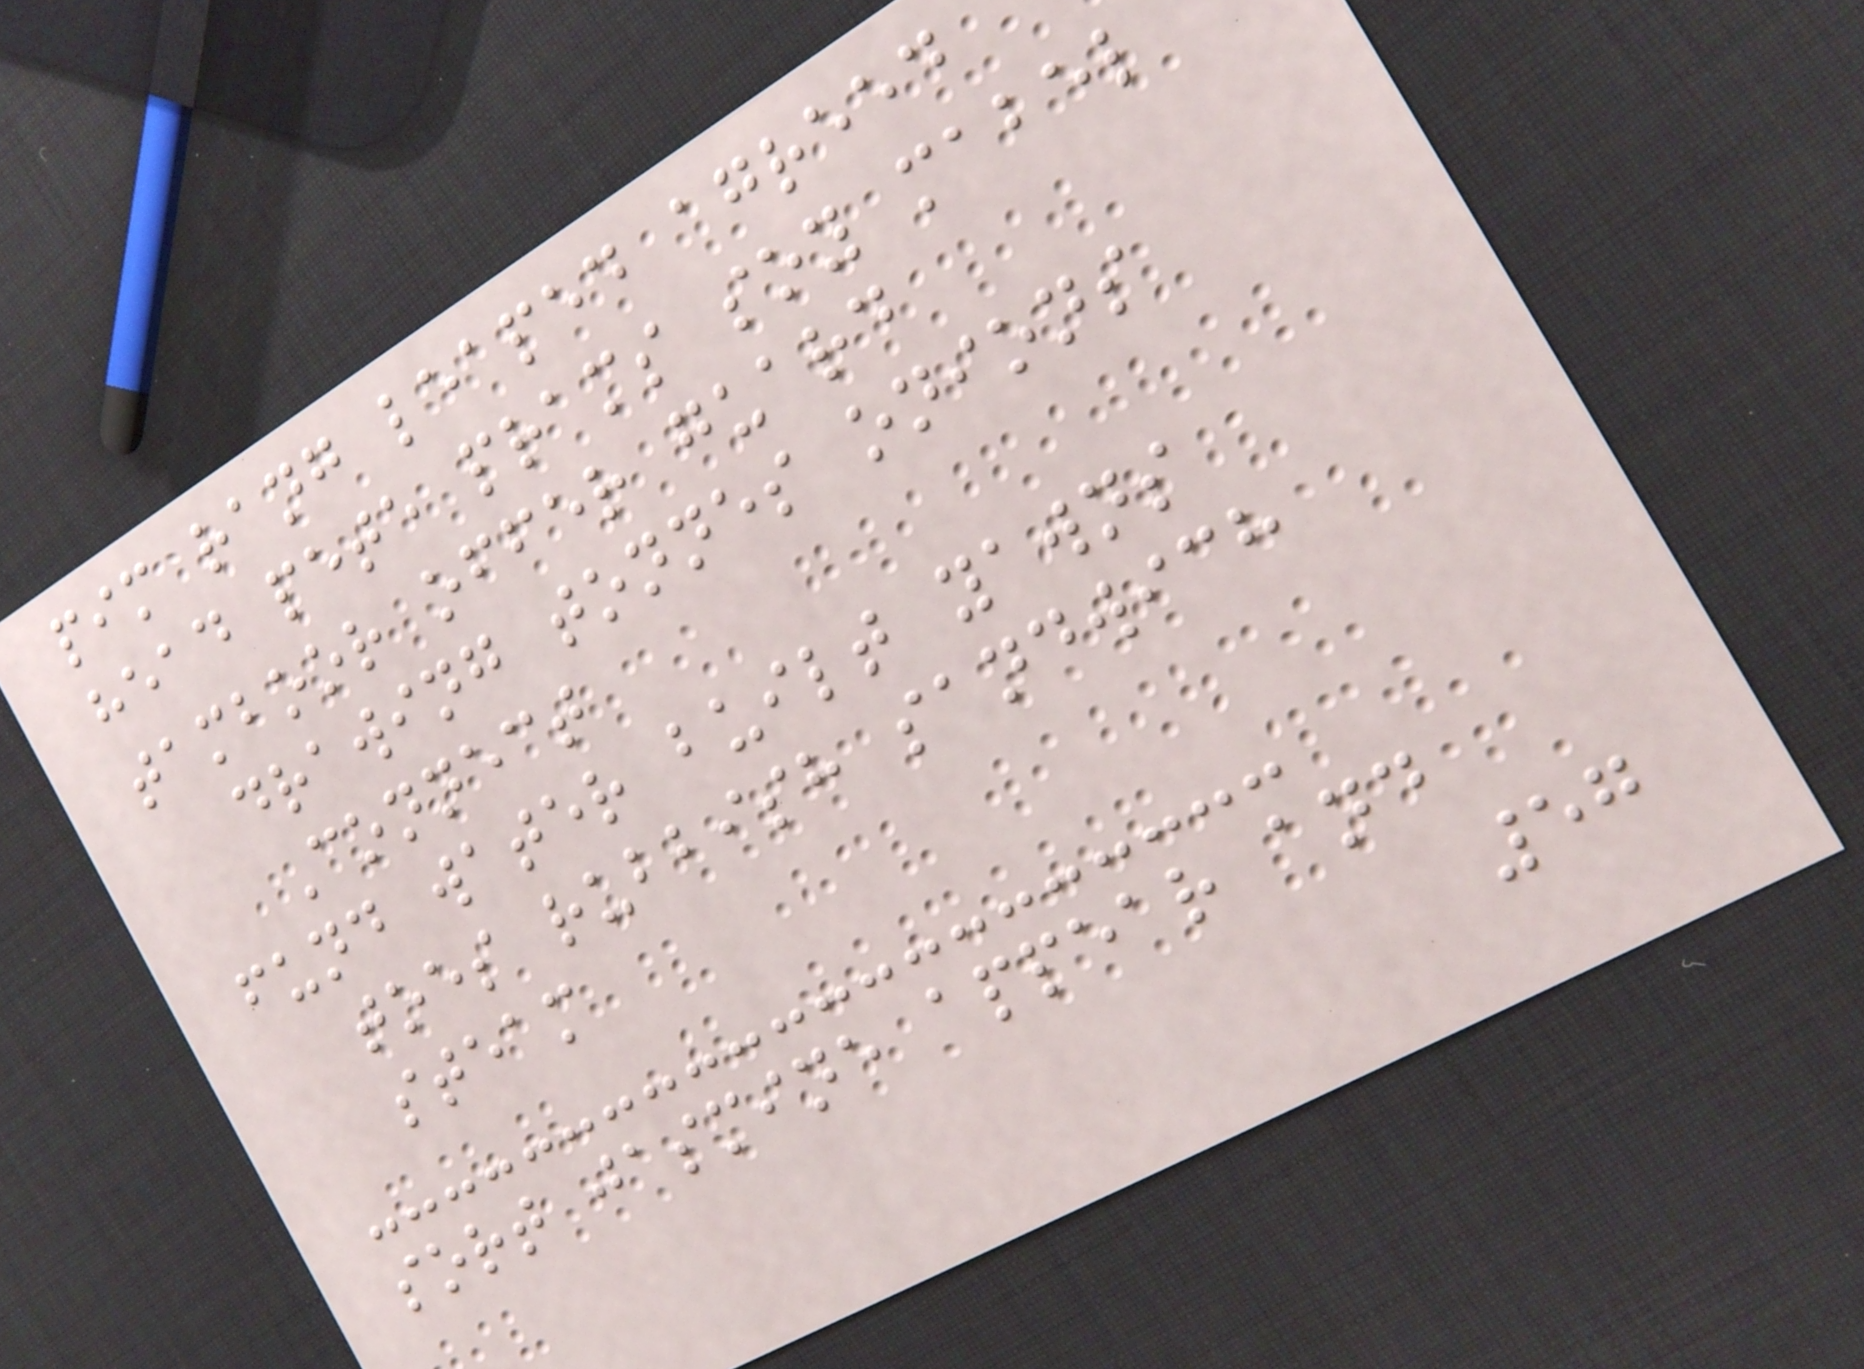pim rang leaped agreed
head pete prams soy mabel
tamboor offer guard
drawing tonnes onions
Connect
fund water built yawns
toes rubbish sandwich
steam
sort jasmine appear and
57
